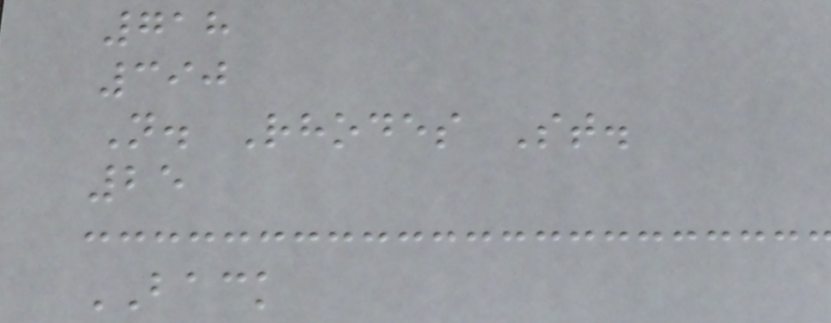718
390
N. Rhodes St.
25
BACK
